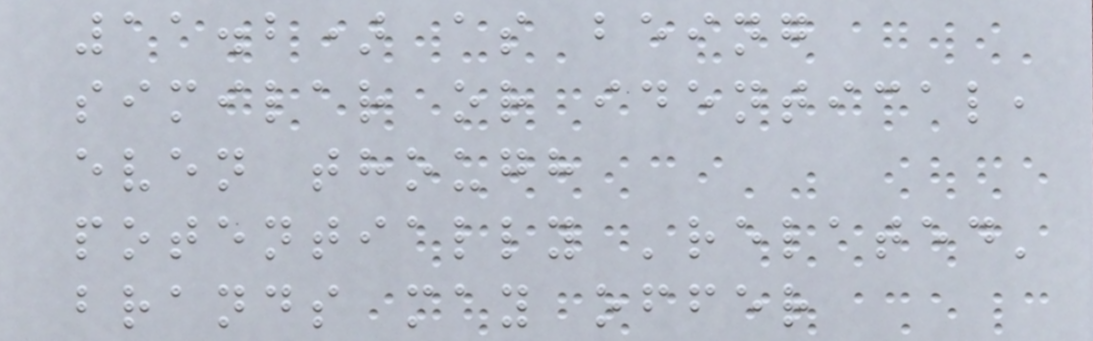11.2) as being
similar or identical,
even though
potentially 'related'
brands may offer
